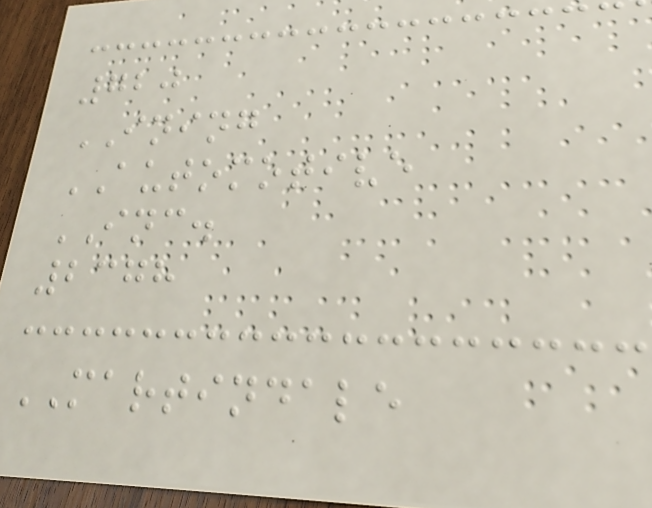720
INING
AUTOMOTIVE
INC.
2378
MARTINDALE
